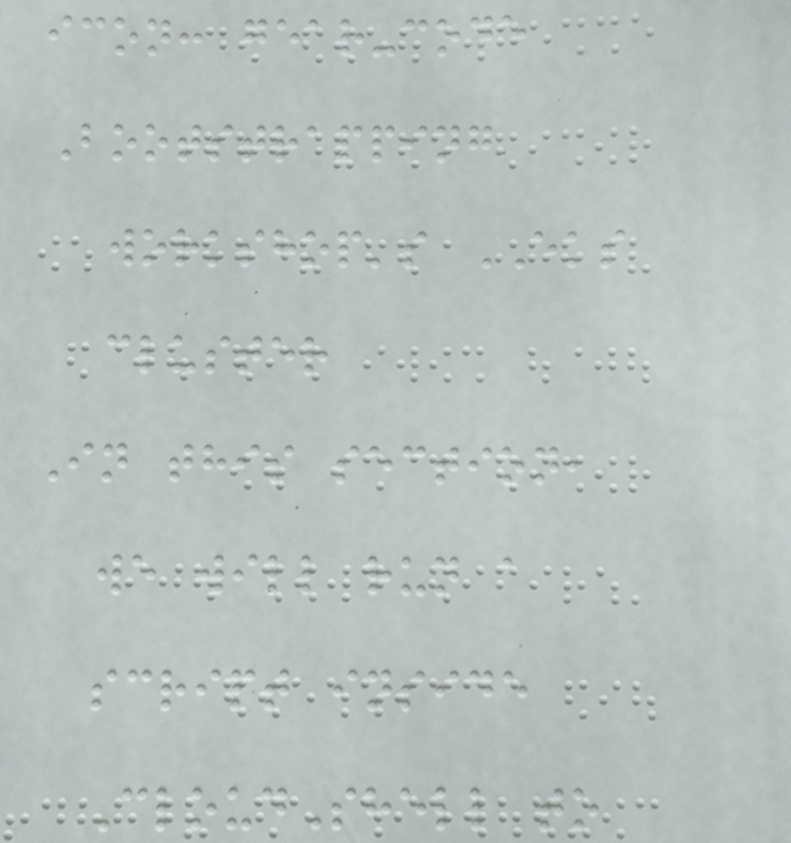icon: gear-code
Bootstrapping
workshop's EKS
cluster
In this section,
we will run a
script inside
CloudShell to
